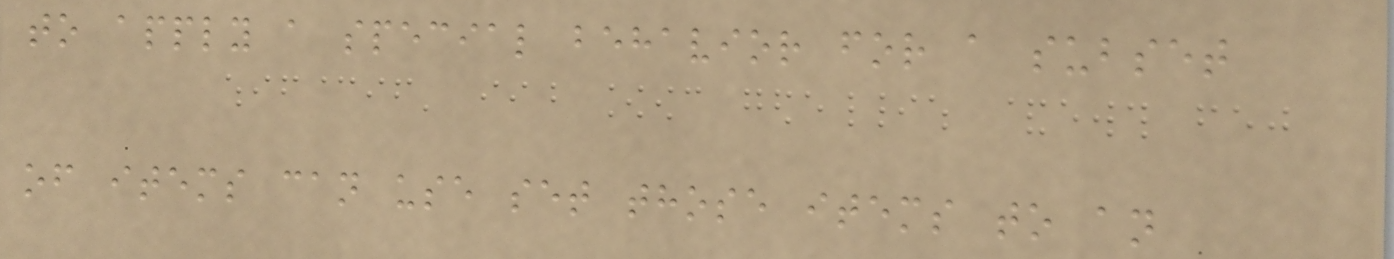to apply a special behavior for a subset
of items can use set those items to an
